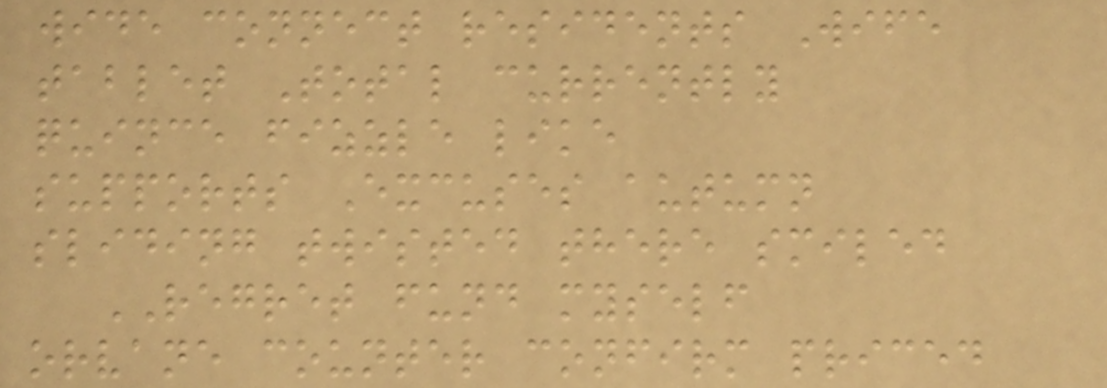wide connect residents Wife
tablet Total currently
quince fizzle like
supports Excuses autumn
sliding twisted there smiled
REGRET fund myself
orvane counter confirm priced
